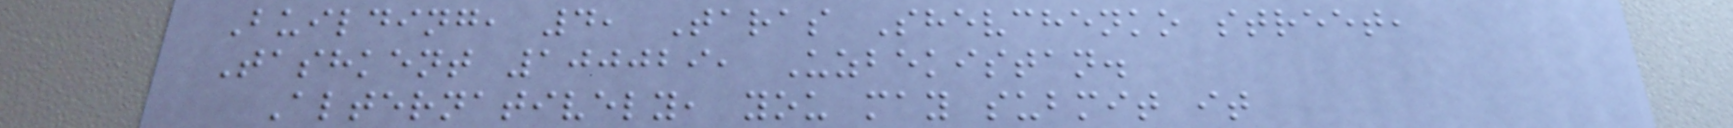Building, 4, Taras Shevchenko street,
Tashkent 100029, Uzbekistan.
Alternatively, you may submit it
